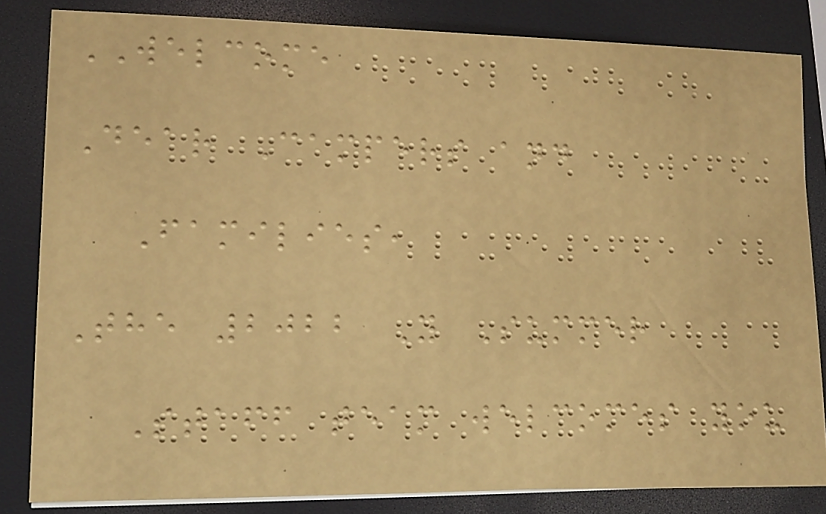WELCOME
Dear Campers and
Families,
The 2022 Y Summer
Staff team welcomes you
